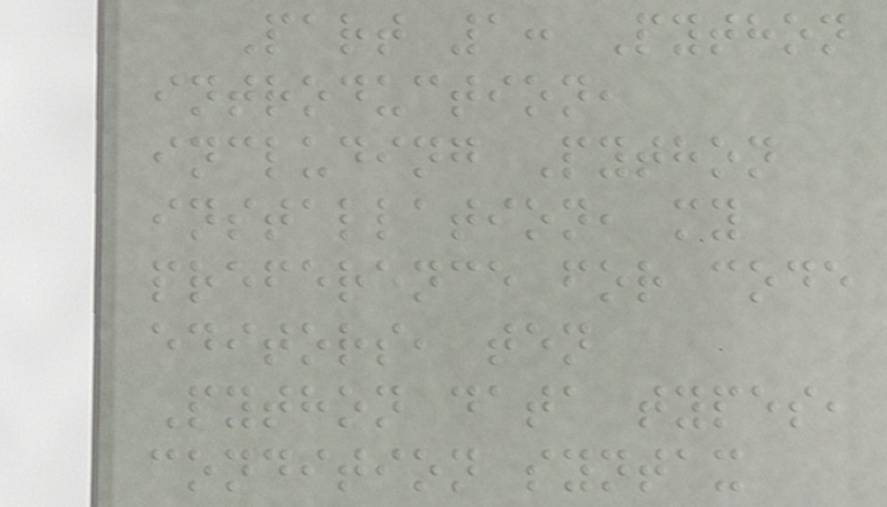Part 1: Python
introduction,
including Python
installation, my
preference for code
editors, ten
Python data types,
condition syntax
